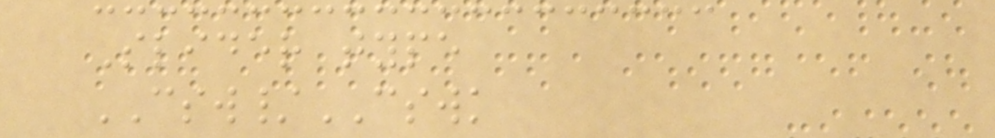Slider type
CSW/CSWK
